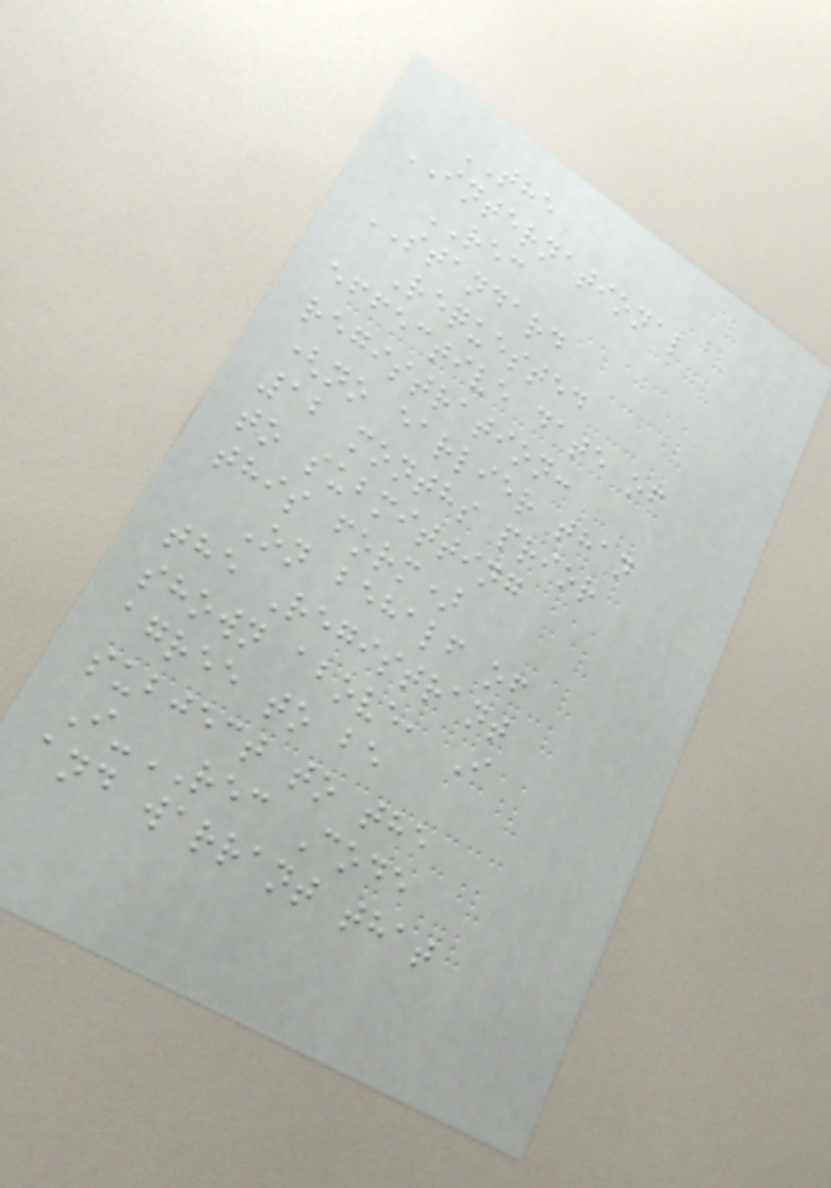THE
INTERNATIONAL
REC
STANDARD
Requested
effective date of
registration:
(no earlier than
12 months prior
to submitting
this form)
On behalf of
the Registrant
shown above, I
agree to be
subject to the
I-REC Code
and warrant that
